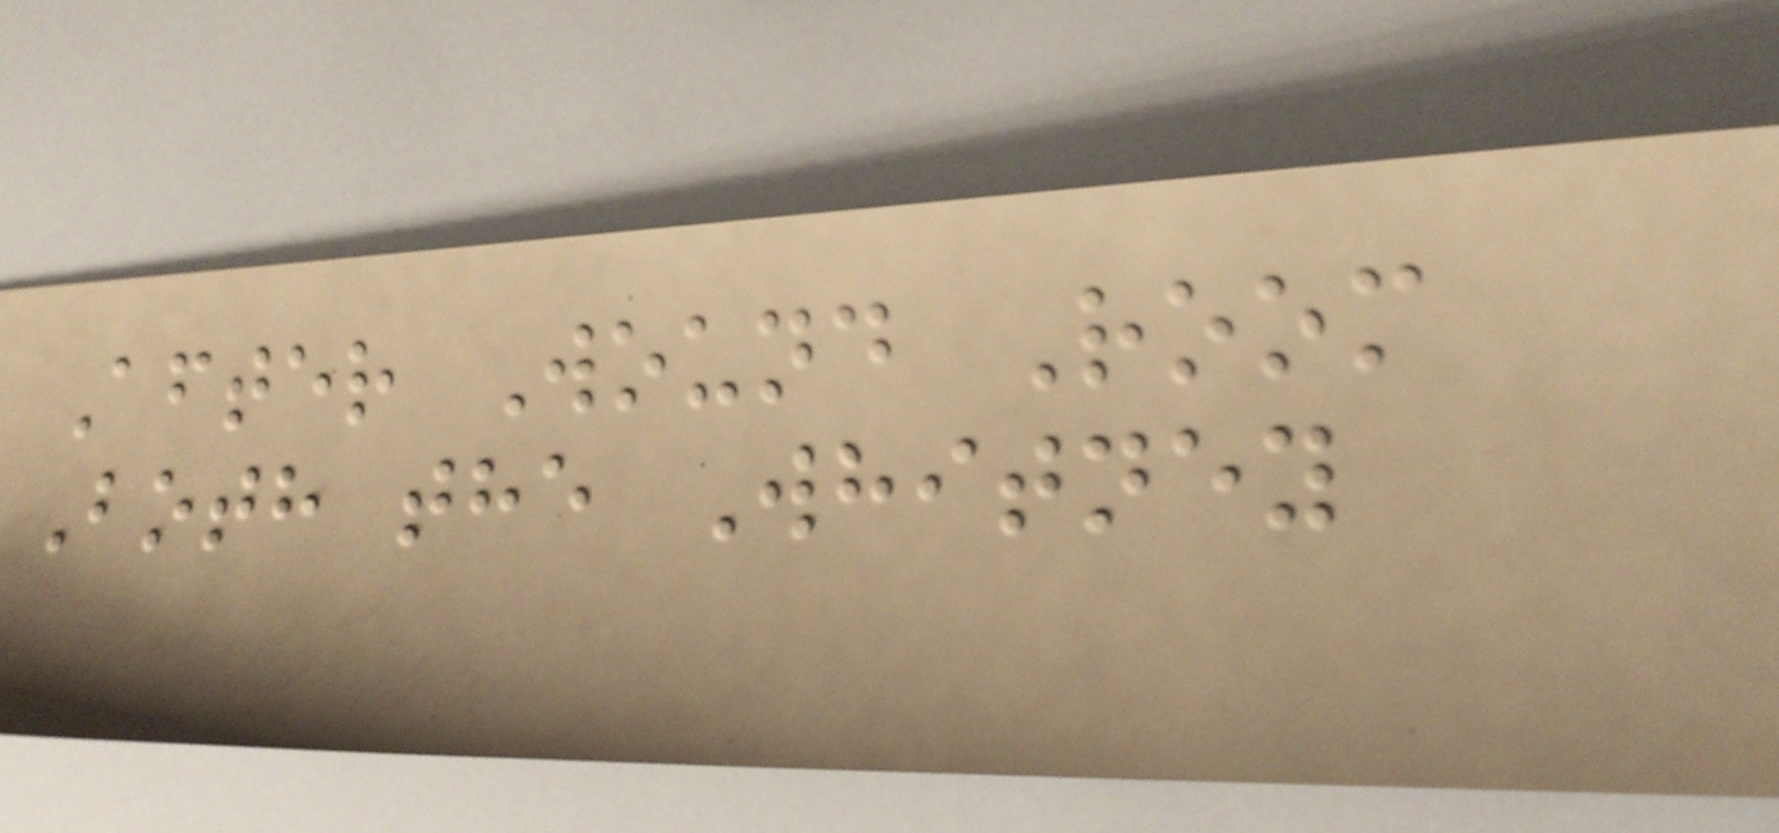After Wound Room
Both the Whitney
